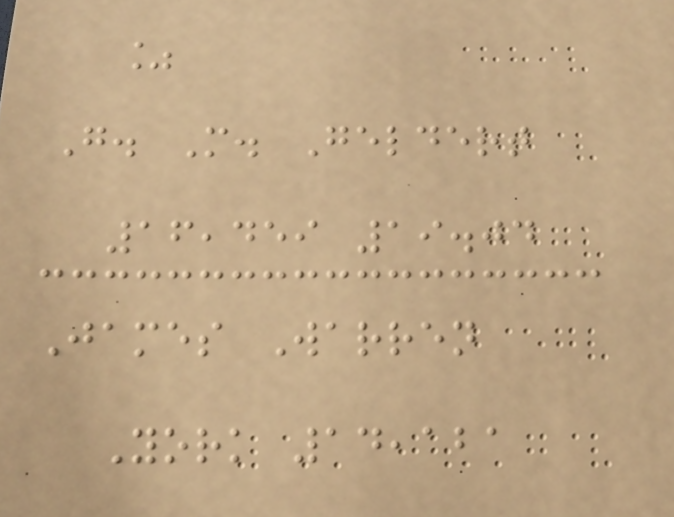%
G. M. Geldert
16,459 19.04
James Warren
York 14,121
